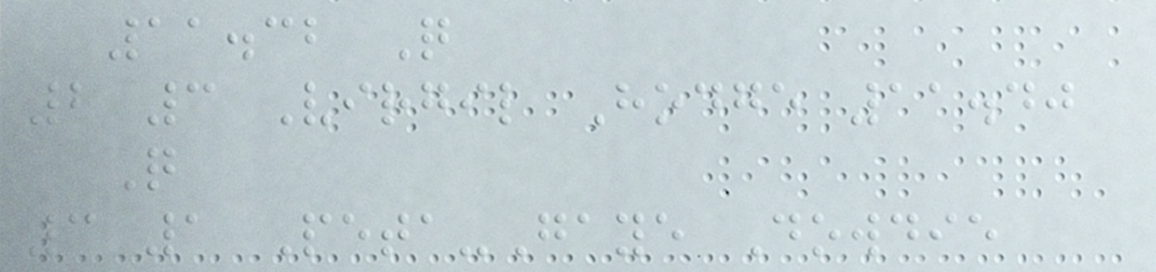11.32 Q
2 3 Virgil Hodge 11.40
Q
3 1 Peta-Gaye Dowdie
